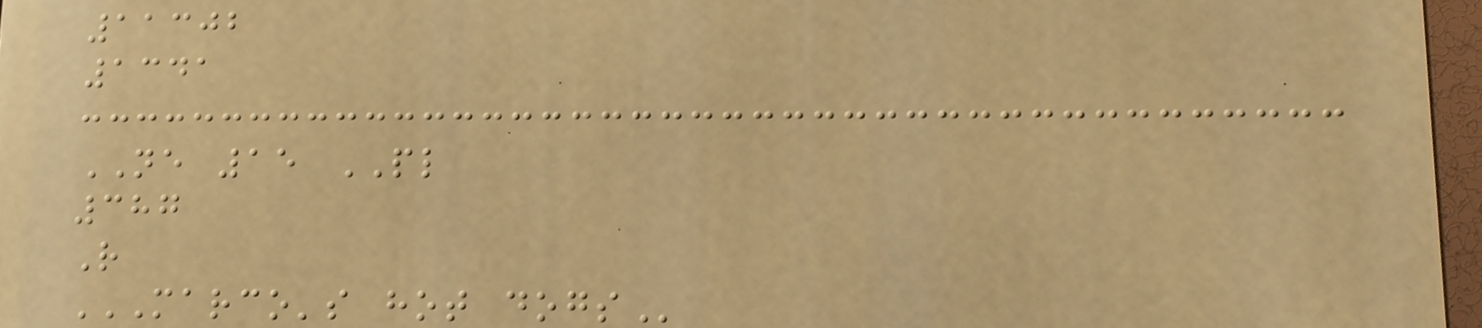11302
1341
NE 15 PL
387
R
MARCO'S HOT DOGS
